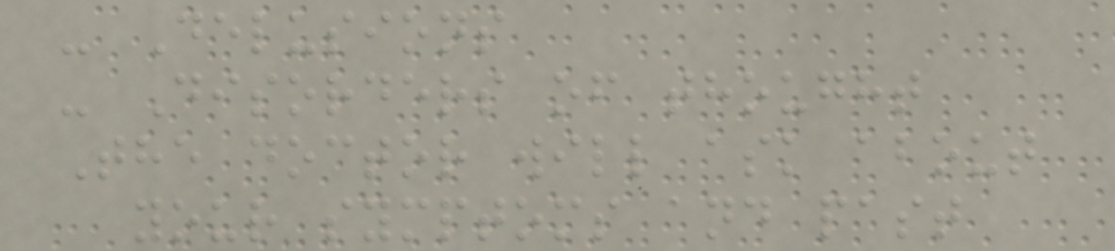- Delusions
- Disorders of thought
The doctor will ask about
your symptoms and past
